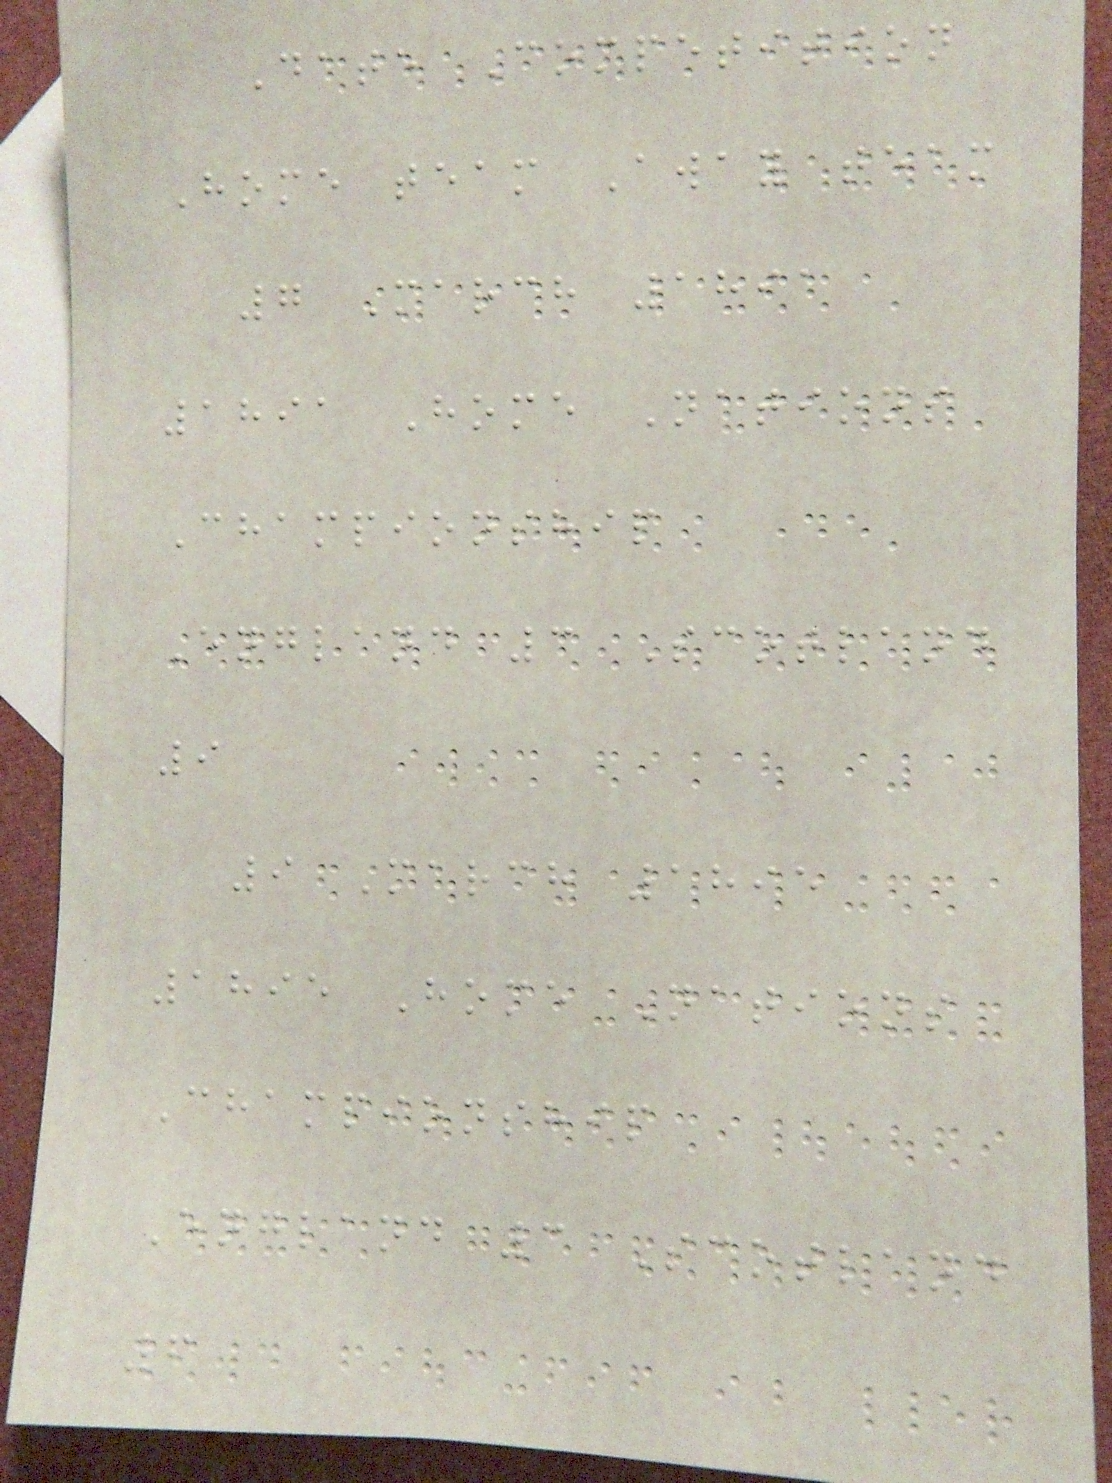Date Competition
Home team Away team
7 March 1891
1891 Home Nations
Championship
England 3 Scotland
9
9 March 1895
1895 Home Nations
Championship
England 3 Scotland
6
